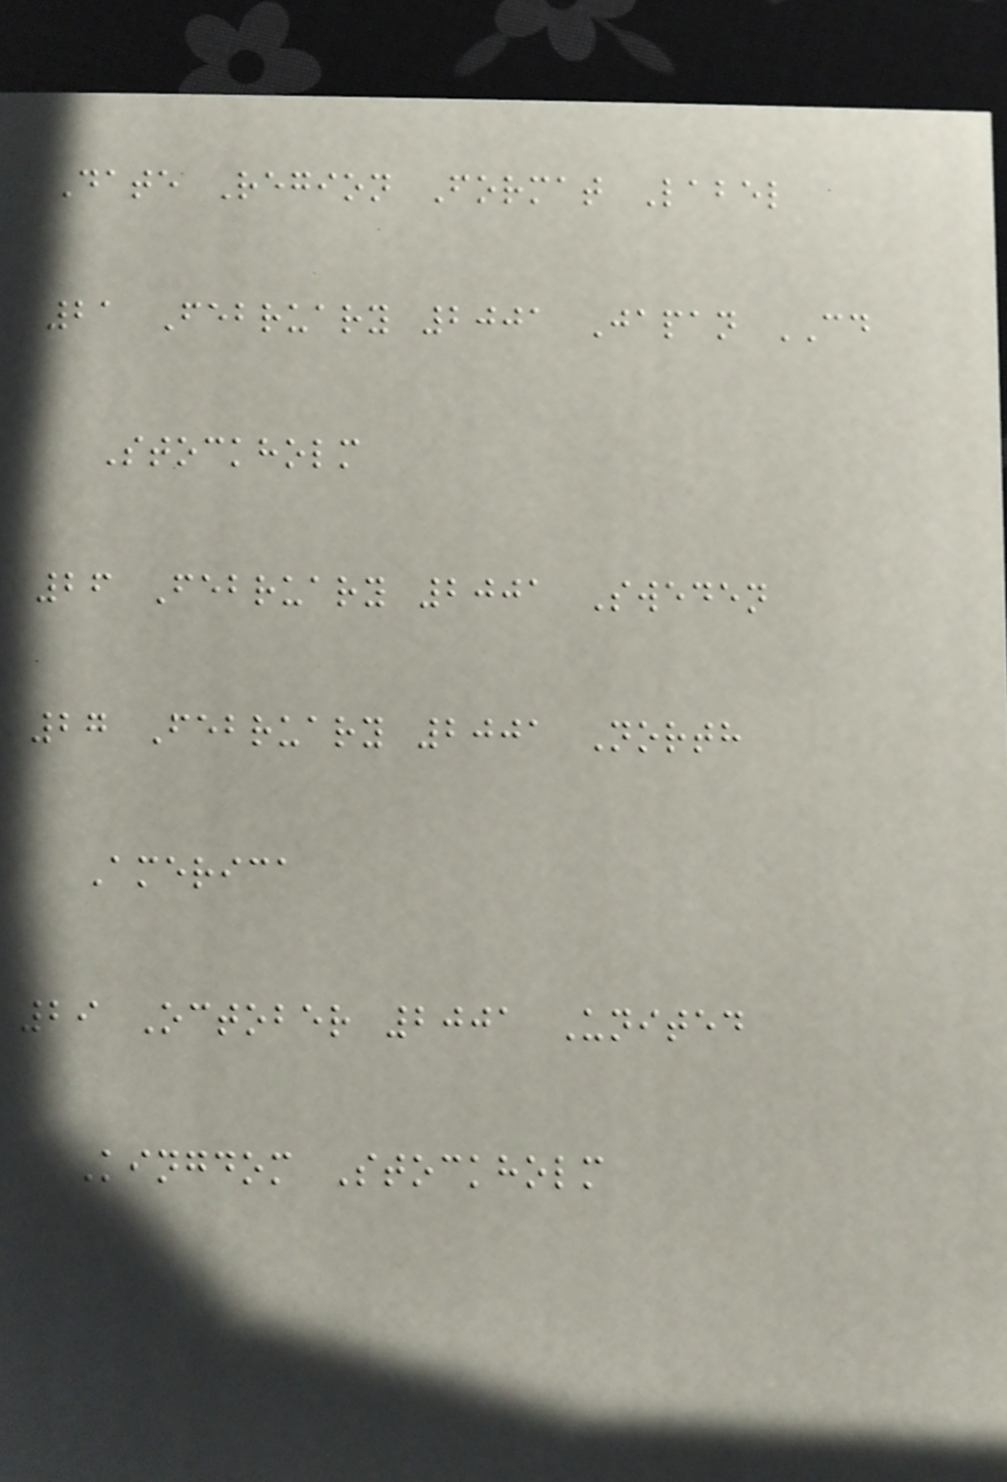Date Region Format Label
21 February 2001 Japan CD
Stockholm
26 February 2001 Sweden
27 February 2001 North
America
29 October 2001 United
Kingdom Stockholm
